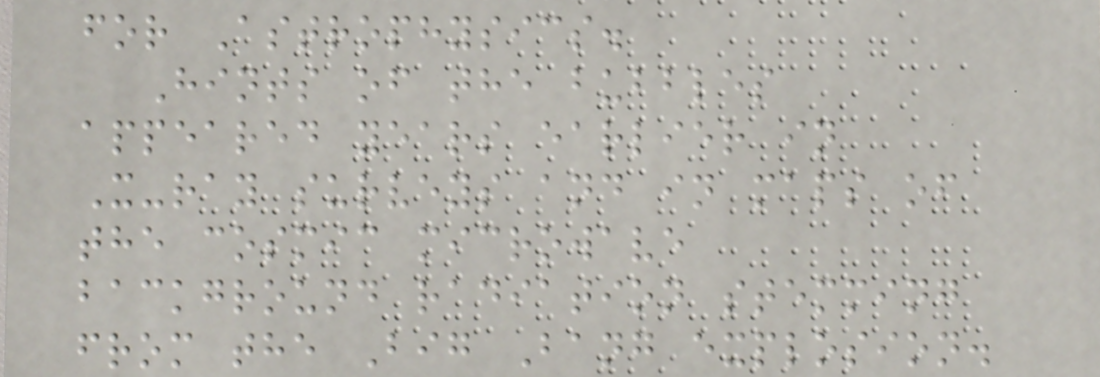for Astrophysics.
Hints of the bubbles
appeared years earlier in
X-ray surveys and in maps of
the cosmic microwave
background radiation stemming
from the Big Bang explosion.
